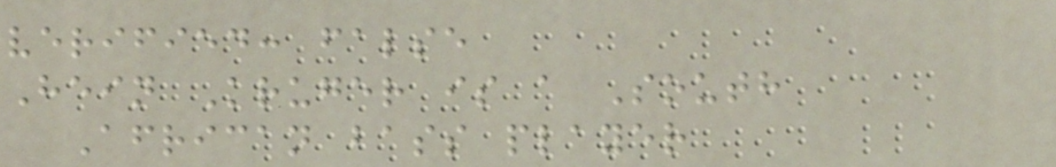verified: false
Hein Kruger is a South
African bass player
